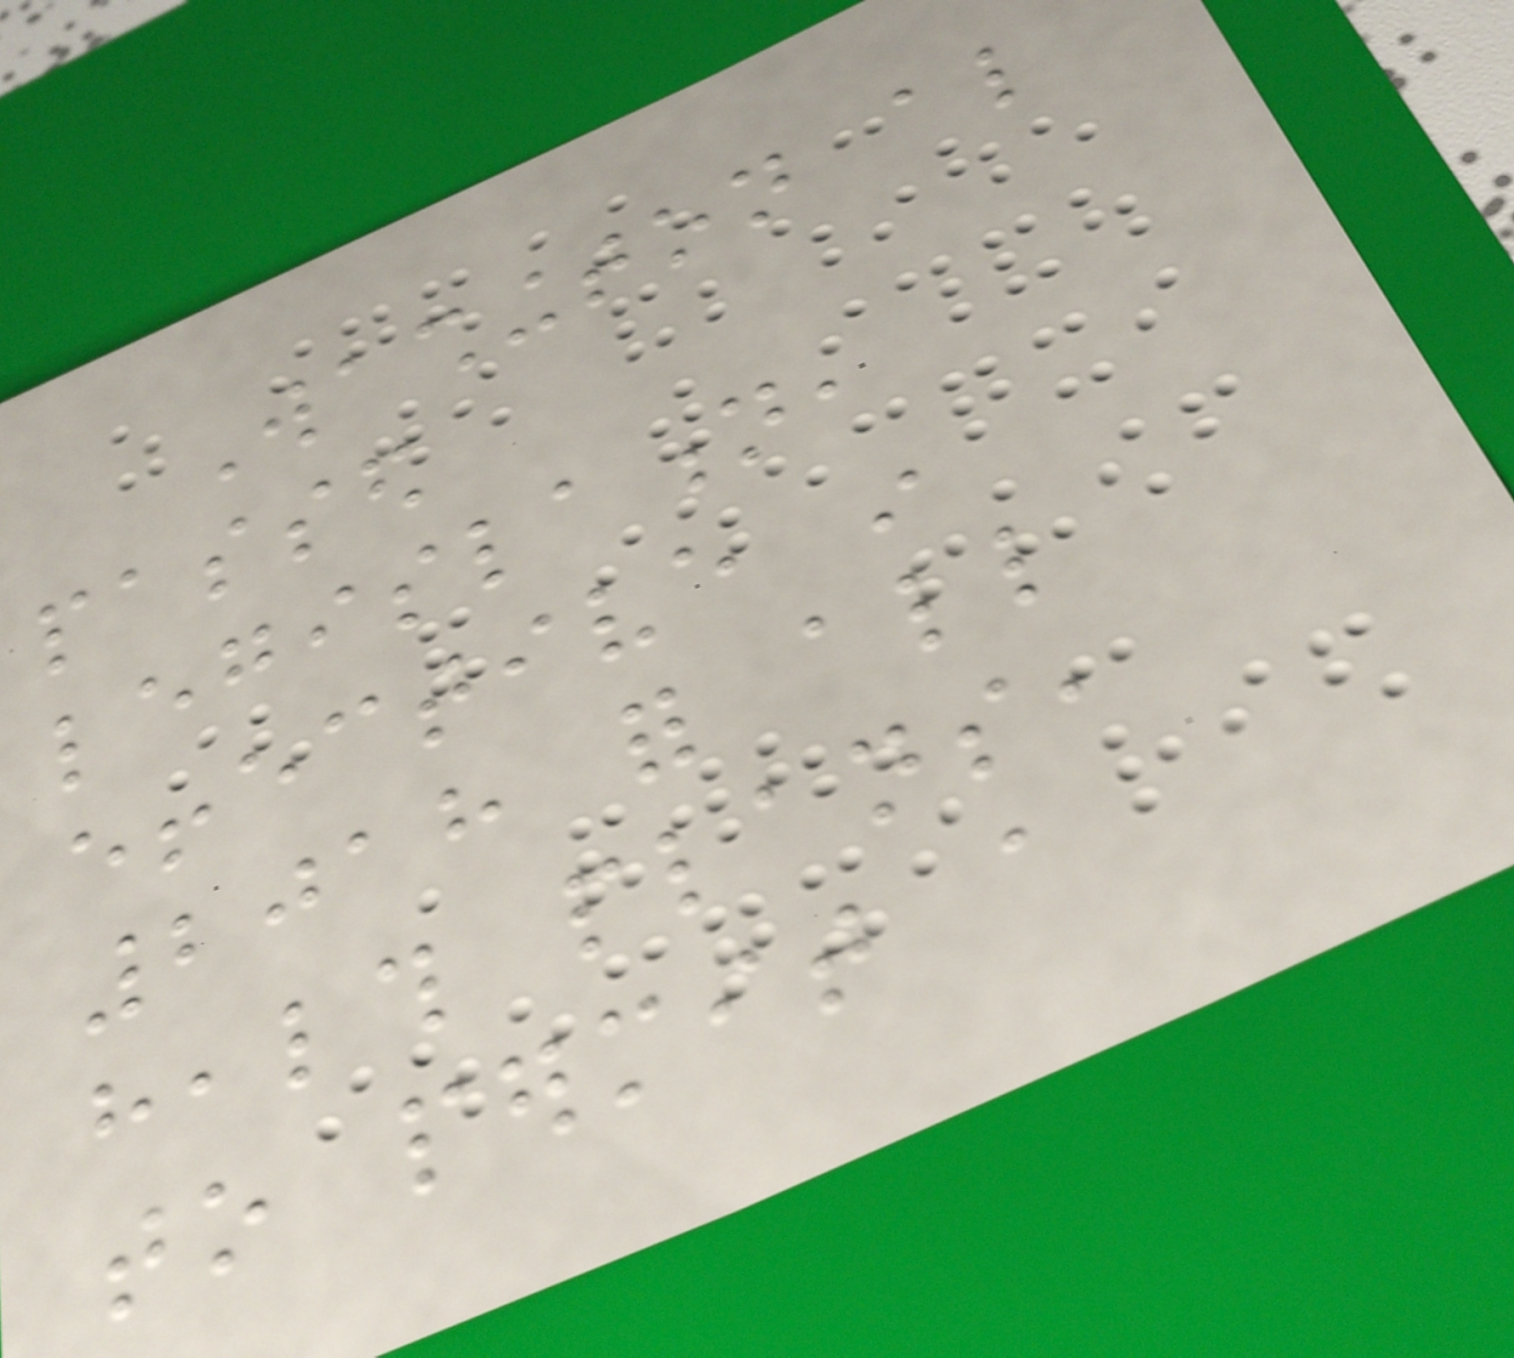Washington also
passed
legislation,
effective in
2018 for all
health plans,
to permit a
